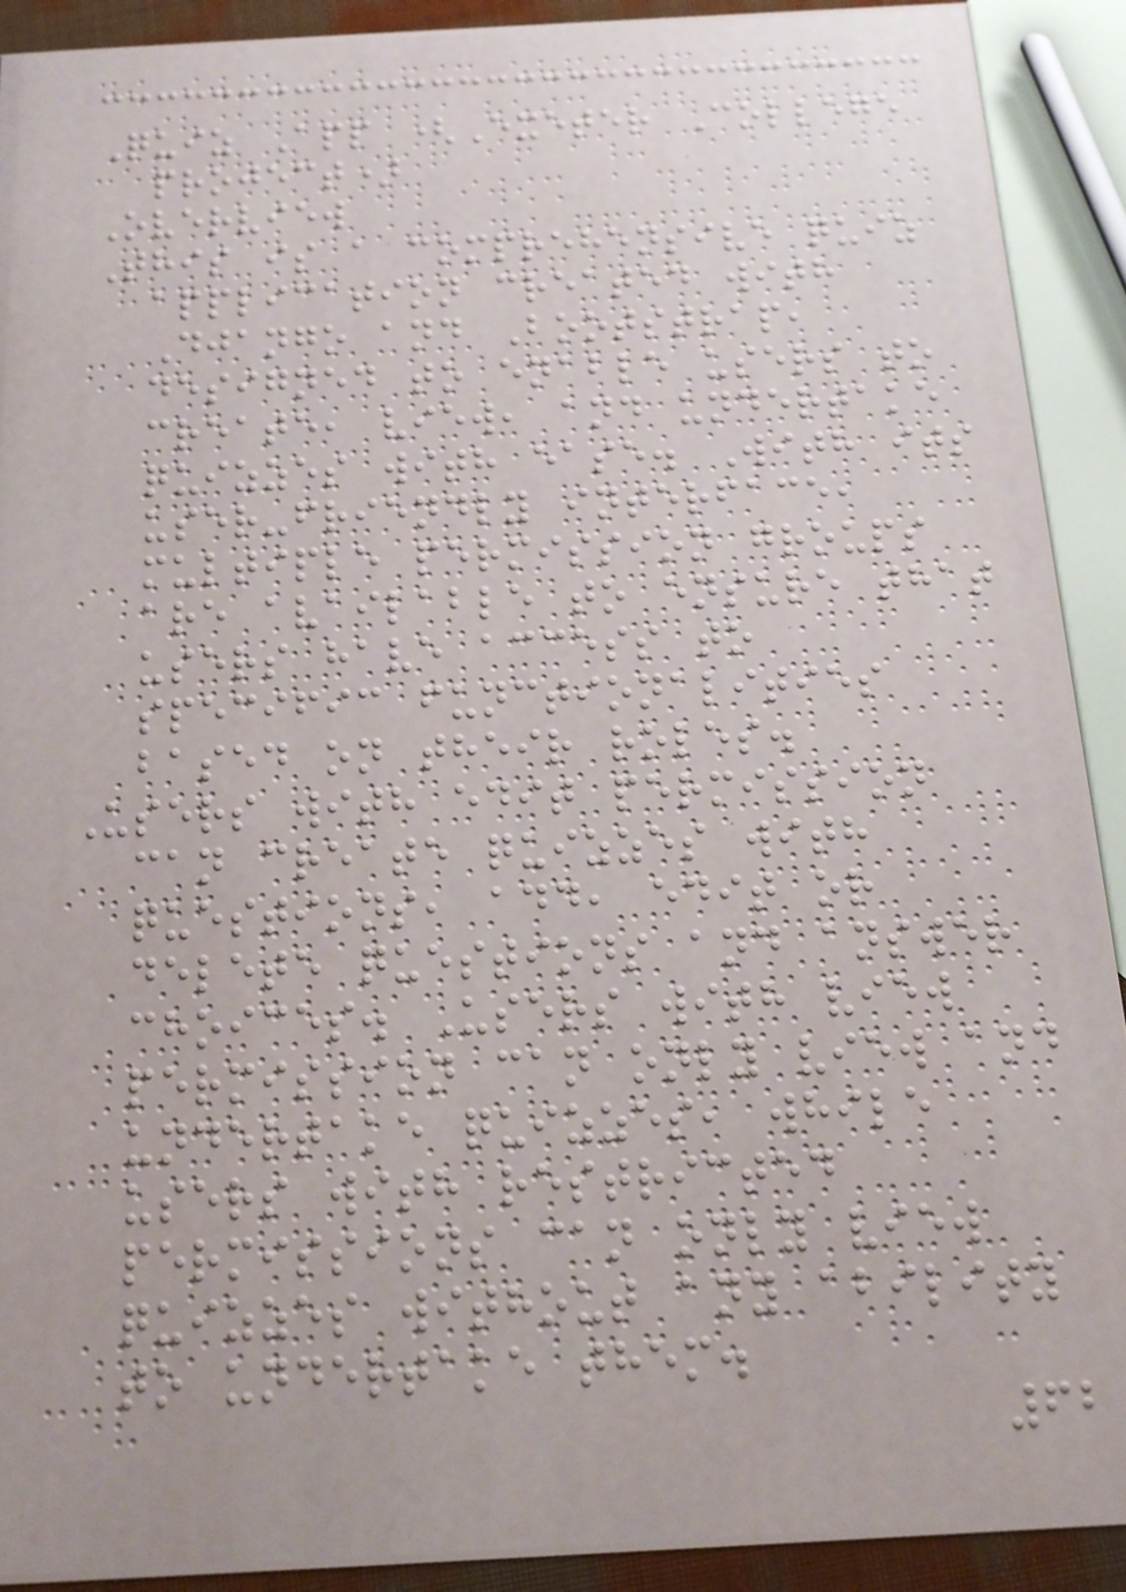Quiz App (Exeter College
project)
Overview
This is a comprehensive quiz
application created with
Django and Bootstrap,
designed to enable users to
create, view, and undertake
quizzes with ease. With its
user-friendly interface,
multiple permission groups
are available to ensure that
users have access to
specific functionalities
based on their roles.
Users with edit permission
can create quizzes with
questions, add, edit or
delete questions and answer
choices. Users with view
permission can only view and
undertake quizzes, while
users with restricted
permissions can only view
quizzes without any ability
to undertake them.
62
